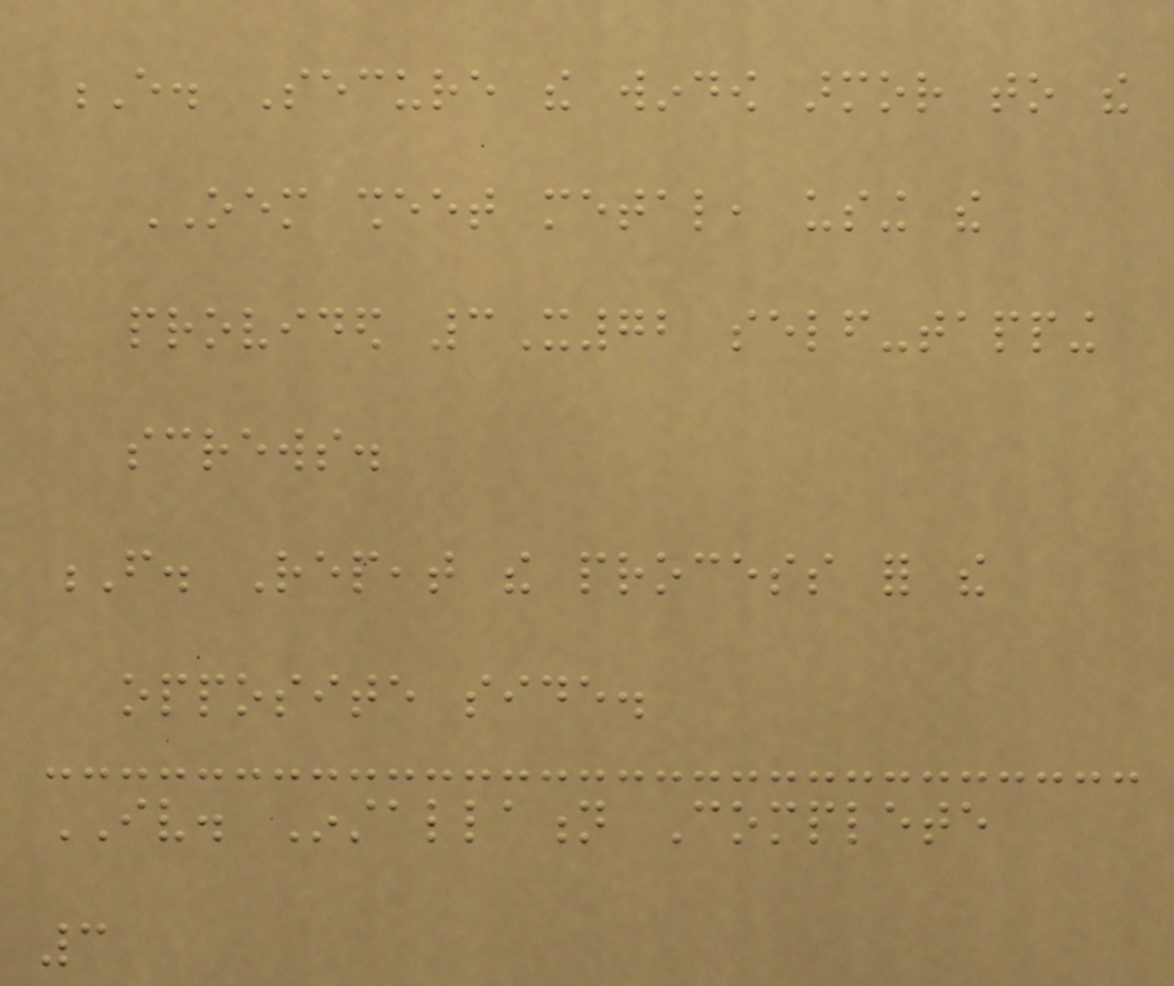E. Secure the window armor to the
OEM sheet metal, using the
provided 3X72 self-tapping
screws.
F. Repeat the process for the
opposite side.
IV. Installation Complete
3
